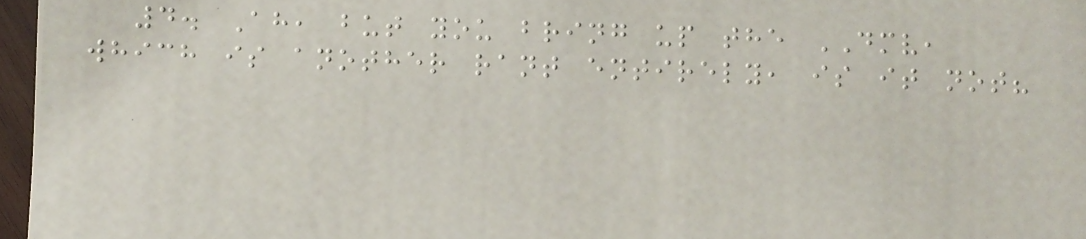4. Ah, but you bring up the DMV,
which is another rant entirely, is it not?
